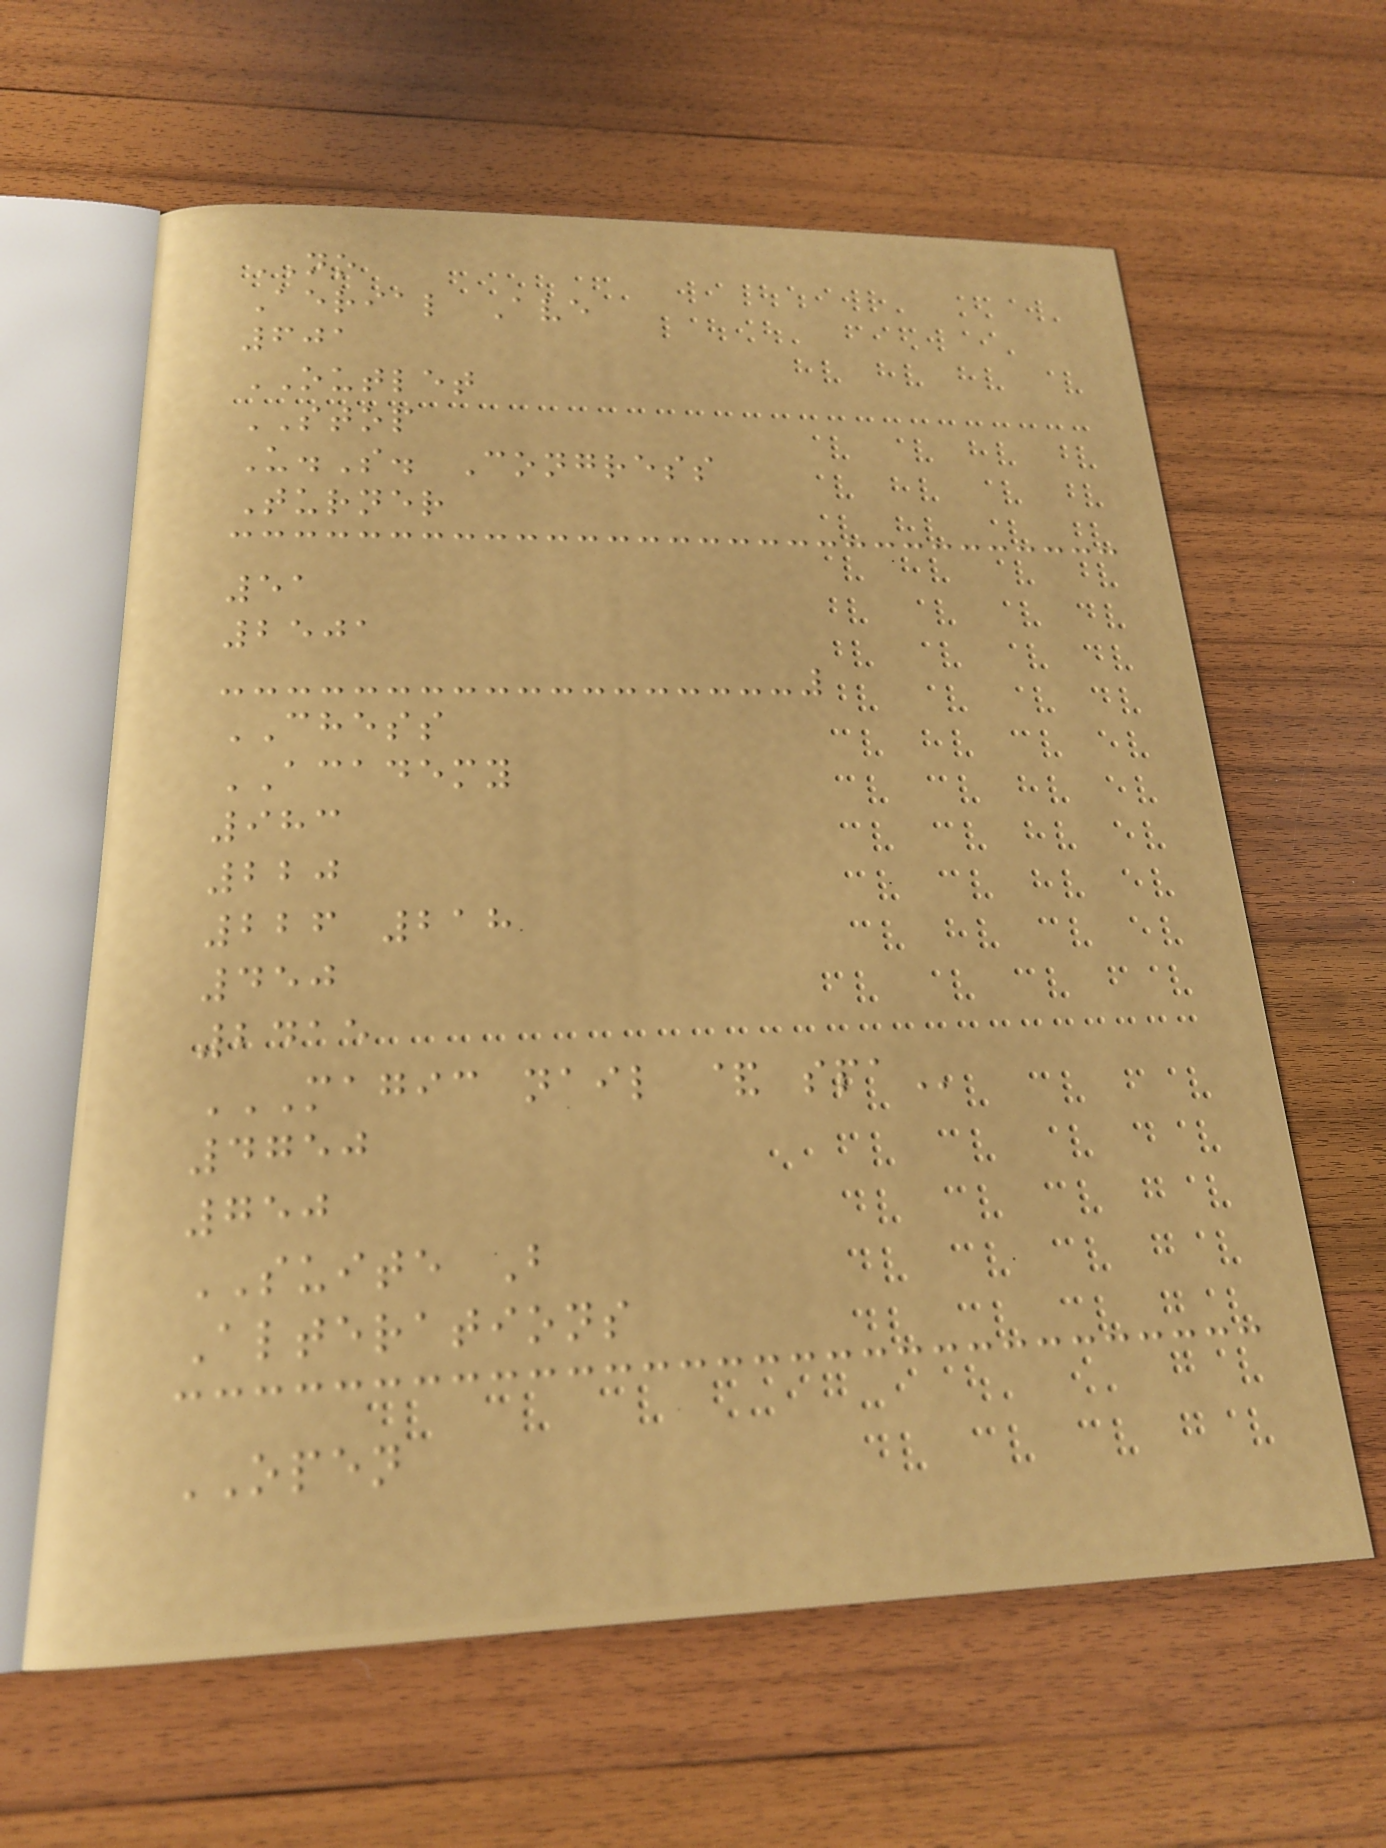NO
Aerial Ave
601
OUTLET
STOP
U.S. Congress
Turner
51
2501
CHESS
ACADEMY
983
220
226 218
450
2415
MAGIC NAIL & SPA
4750
750
SUITE B
Alterations
OPEN
